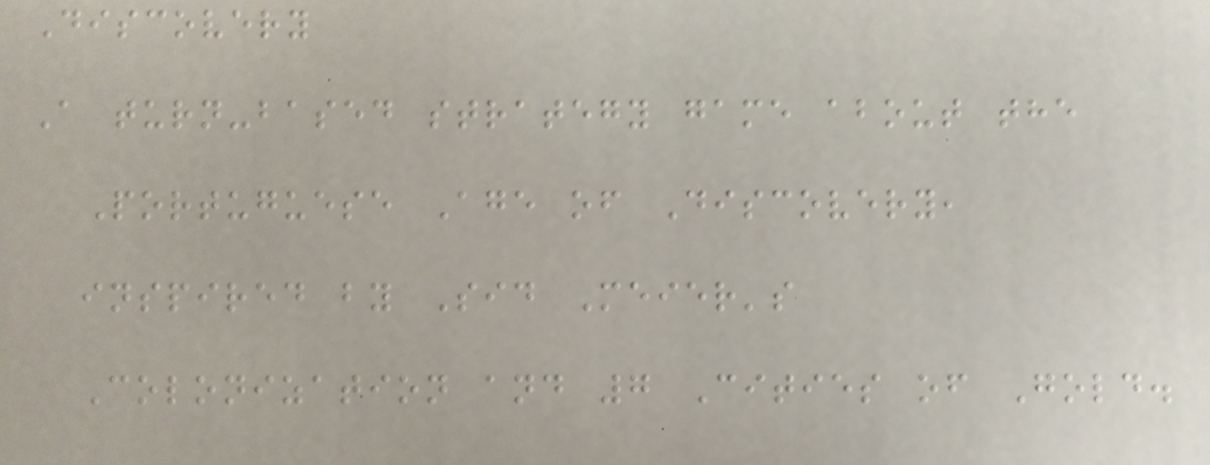Discovery
A turn-based strategy game about the
Portuguese Age of Discovery,
inspired by Sid Meier's
Colonization and 7 Cities of Gold.
